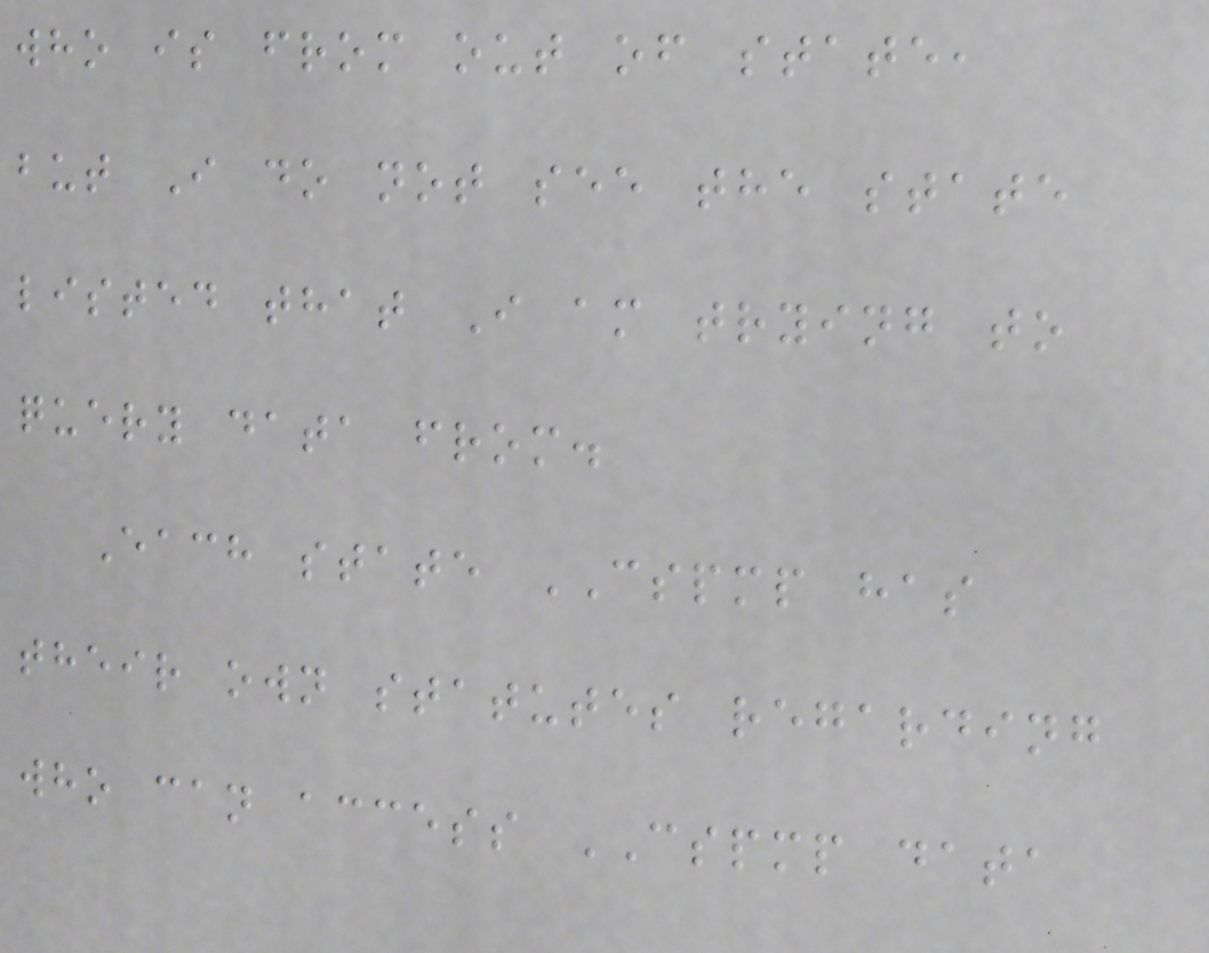who is from out of state,
but I do not see the state
listed that I am trying to
query data from.
Each state CSPMP has
their own statutes regarding
who can access CSPMP data
